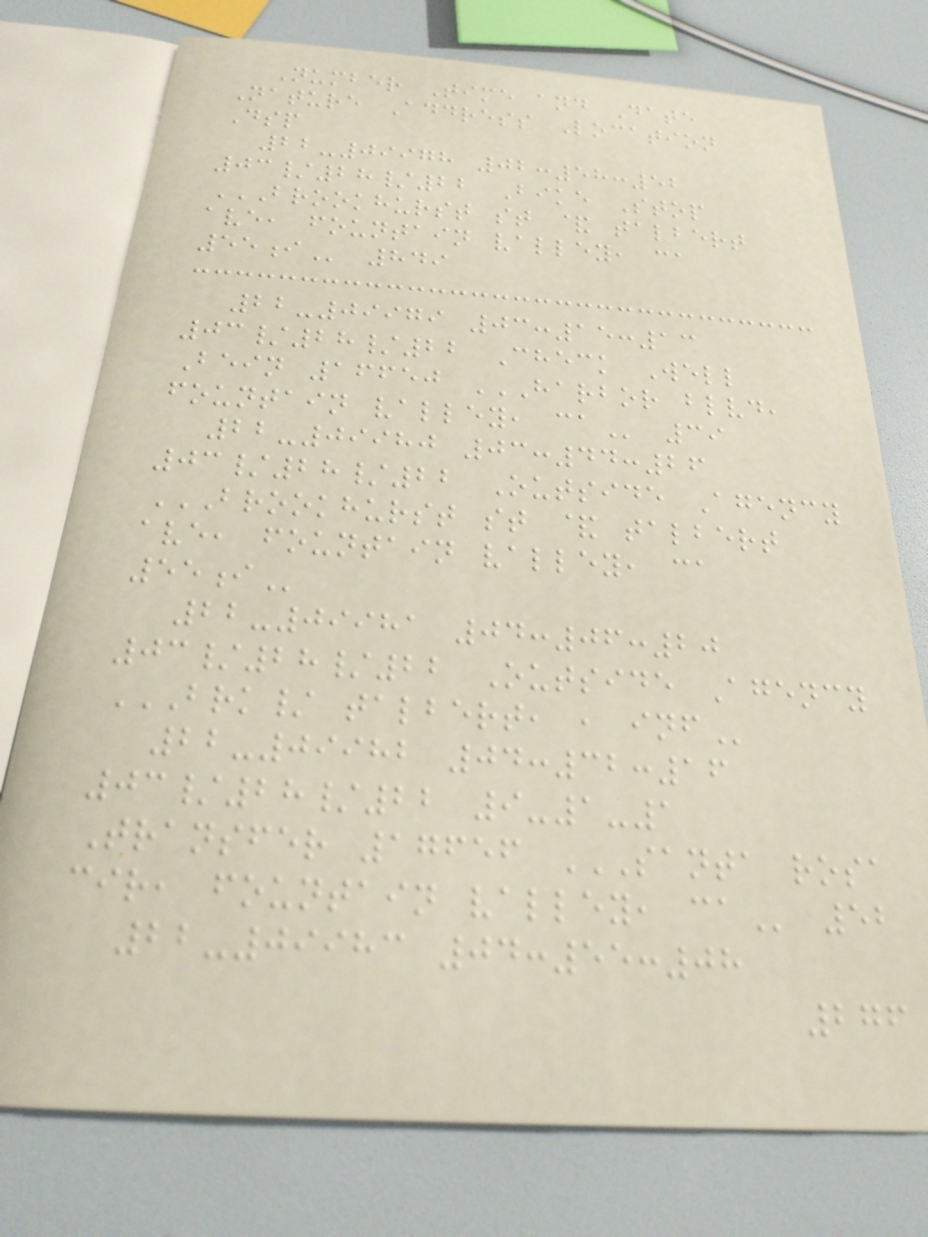Number Time and Date
Nature Address Location
Dsp
22-09978 02:58:52
03/28/22 Bike Stop
BROOKHURST ST & TALBERT
AVE, FOUNTAIN VALLEY, CA
55I 849
22-09979 03:15:13
03/28/22 Check Well
Bein 16650 HARBOR BLVD,
FOUNTAIN VALLEY, CA 39
22-09980 03:44:26
03/28/22 Outside Agency
BROOKHURST ST & TALBERT
AVE, FOUNTAIN VALLEY, CA
55I
22-09981 04:06:20
03/28/22 Outside Agency
BRK/ TALBERT, , INF
22-09982 04:32:16
03/28/22 9-1-1
Transfer 17656 SANTA ROSA
CIR, FOUNTAIN VALLEY, CA 52
22-09983 04:55:08
276
